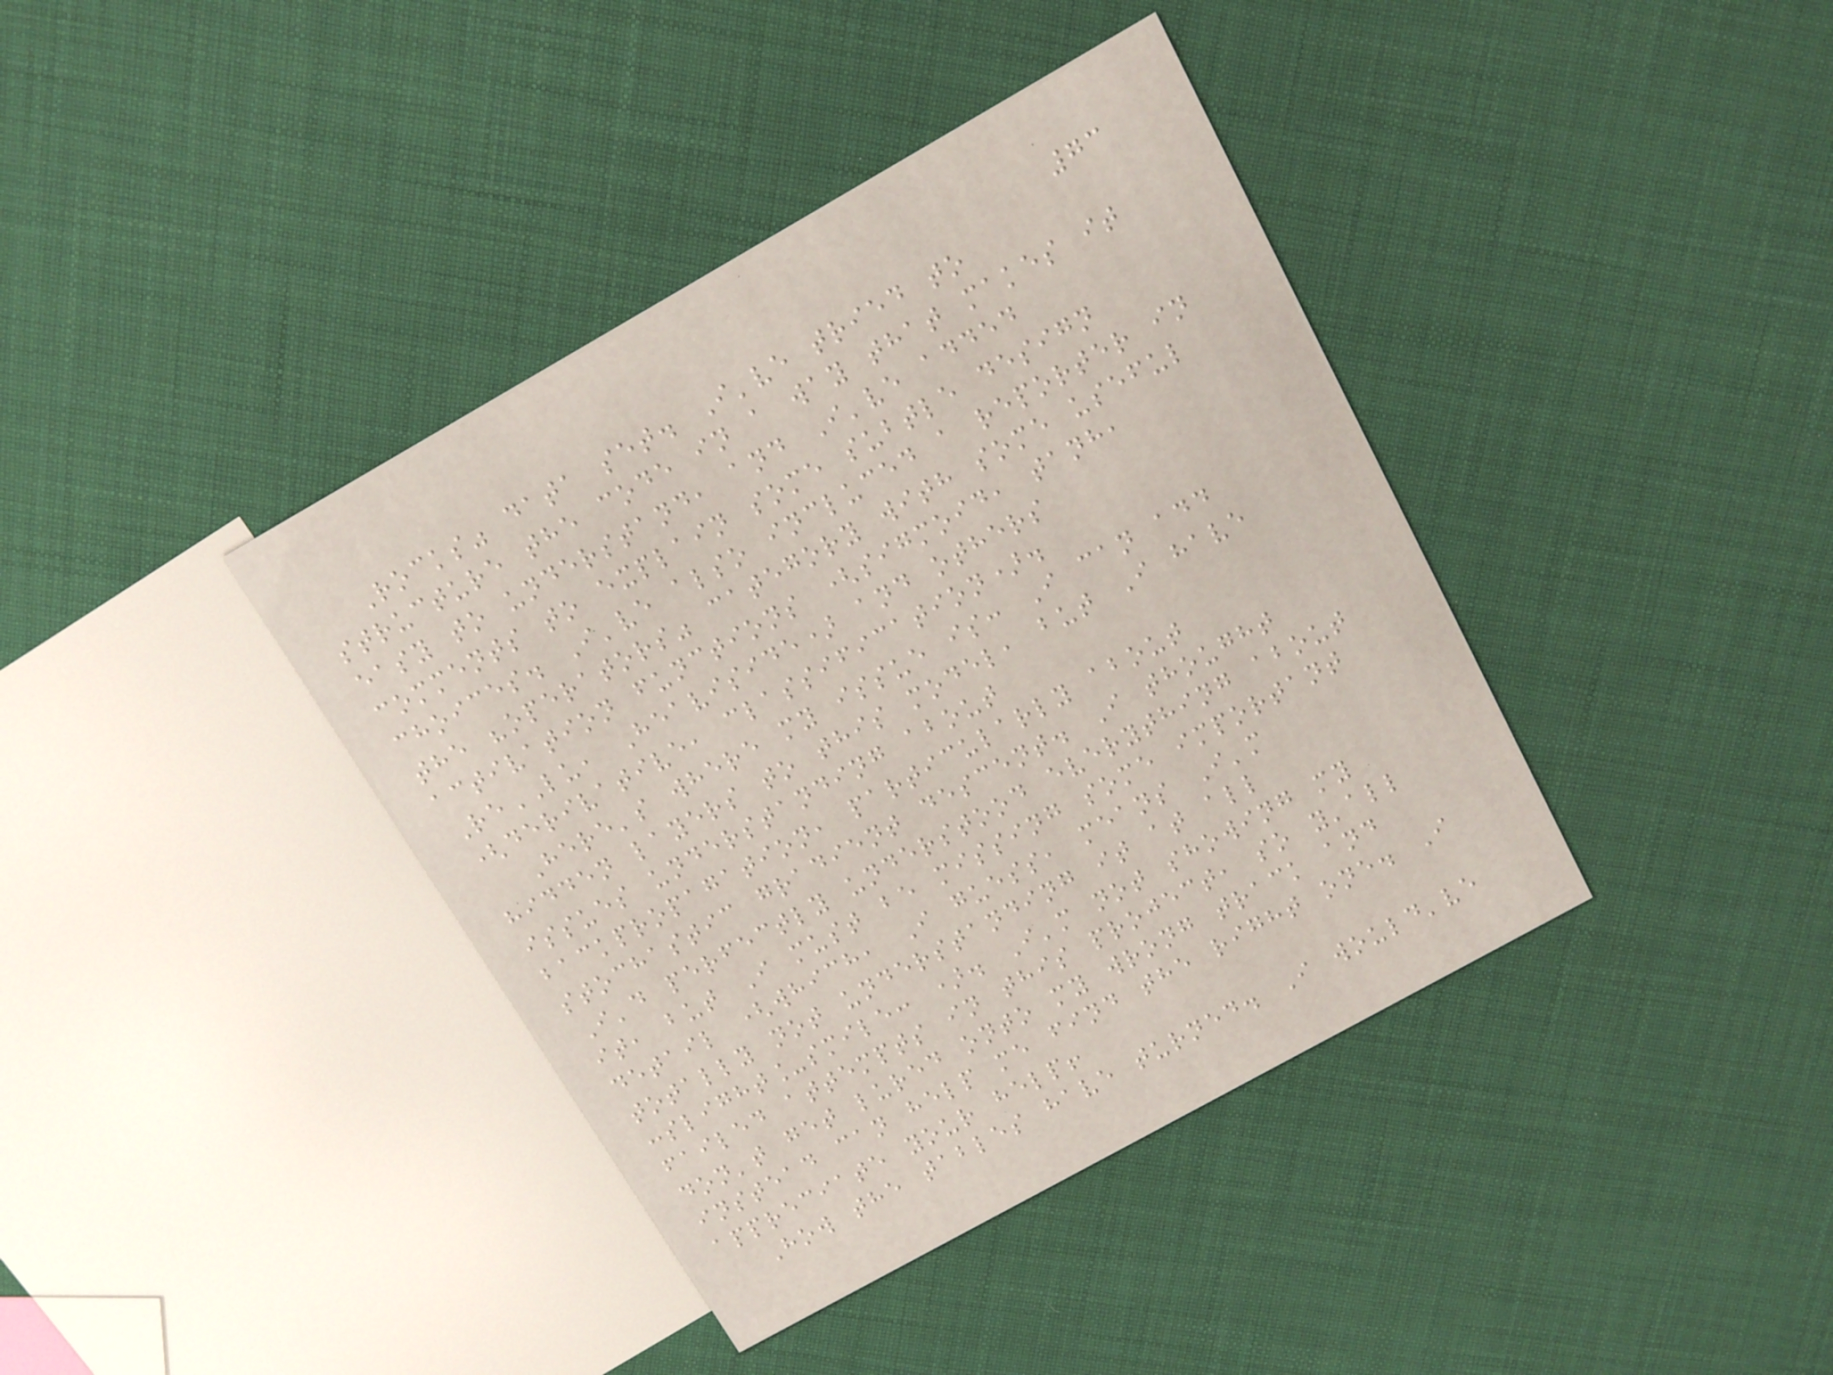73
Rocks" data set. I've tried to
structure the code in a way that makes it
easy to understand, and I've added
comments to explain some subtle design
choices. I've also incluced a reporter in
the "operators" category with some useful
activation functions (sigmoid, tanh,
ReLU, Heaviside) and others
(derivative, classification).
Here's where my issue is: I can add
hidden layers to this model, but I have
issues understanding about
backpropagation, particularly about
stochastic gradient descent. I thought
I'd perfectly understood everything about
it, but I must be missing some important
detail (which, I guess, means I'm
totally not understanding it at all
:slight_smile: ). I'm not showing my
failed attempts in this project, so y'all
don't get lured onto my wrong track and
instead can help me find the right one. I
appreciate your help!
How the tables have turned. I would've
